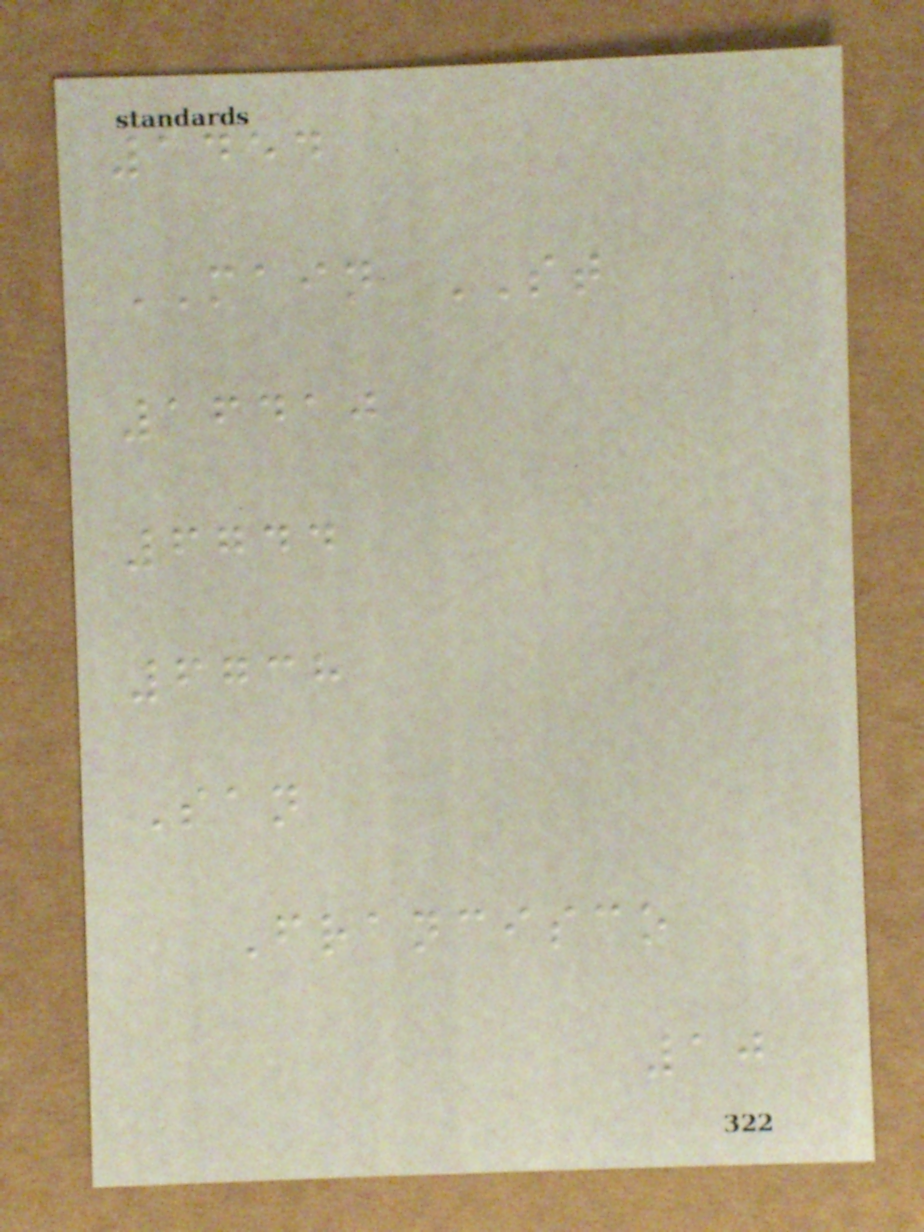1454
MAIN ST
16410
6744
6738
San
Francisco
10
